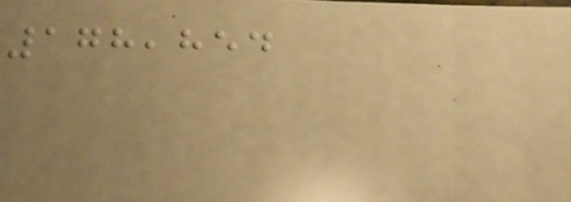178,854
